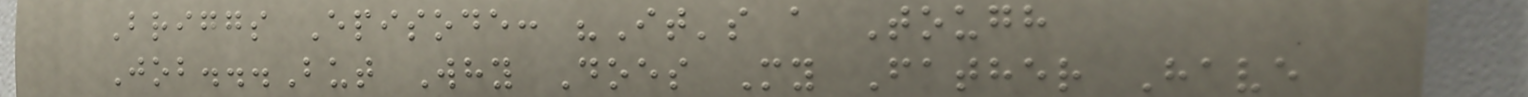Briggs Episode: "It's a Tough
Job...But Why Does My Father Have
